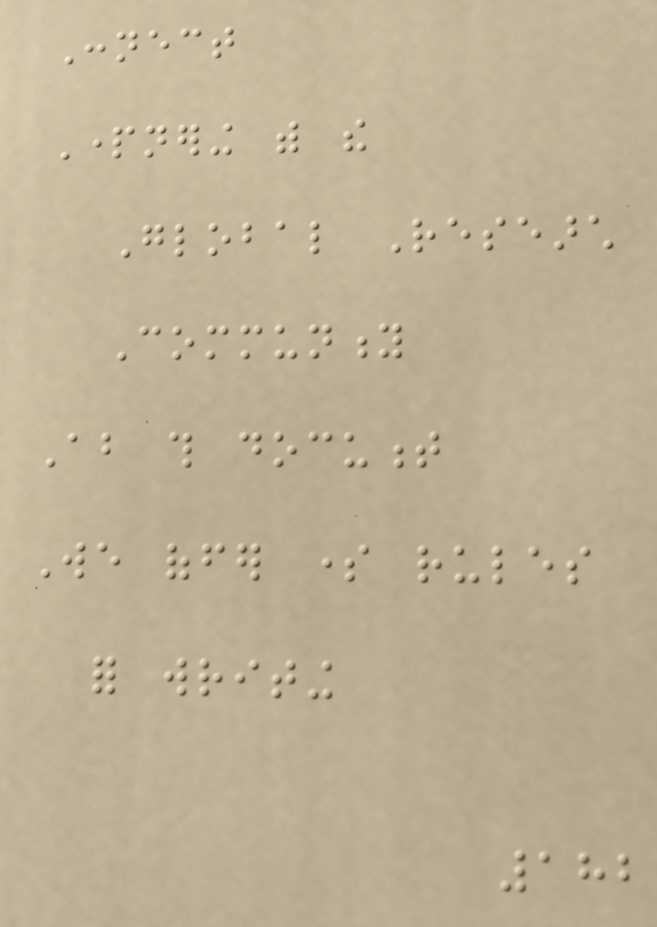Connect
Partnering with the
Global Research
Community
About this document
We offer some rules
for writing
182
